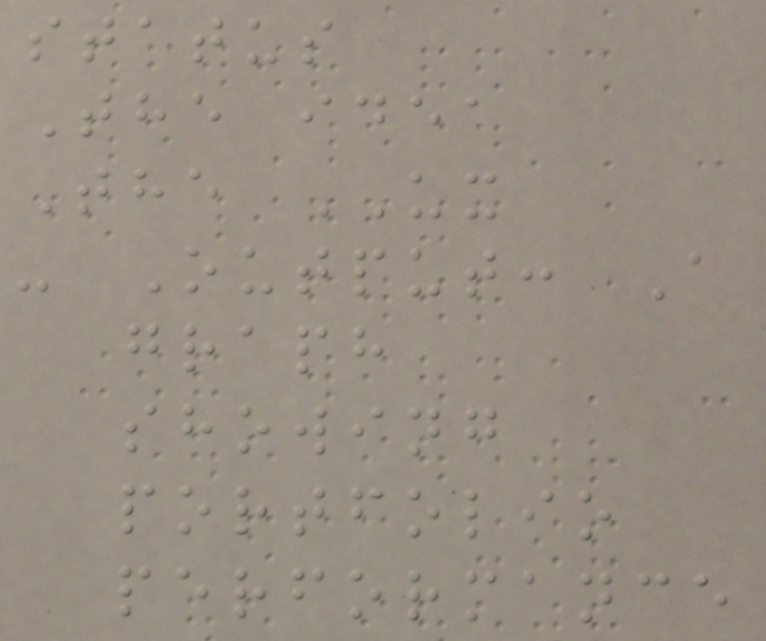status
The idea
The UX
- Output: A
graph
showing
portfolio
performance
